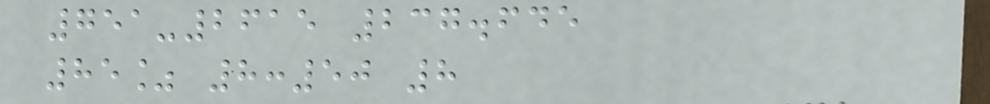751-2615 237.645
85% 8:50 8
